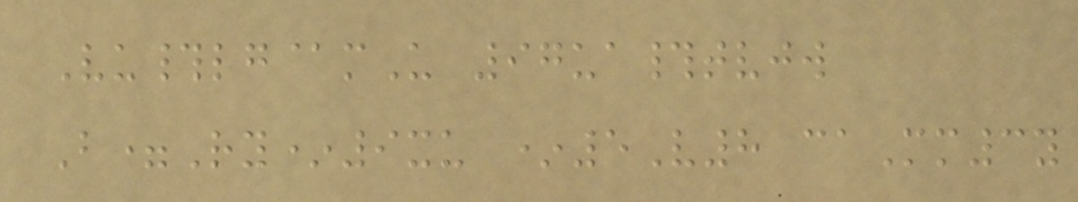Vu#lg@mU 97ua#tvjw
B=Ry*9xu *5V8 caMm3y
